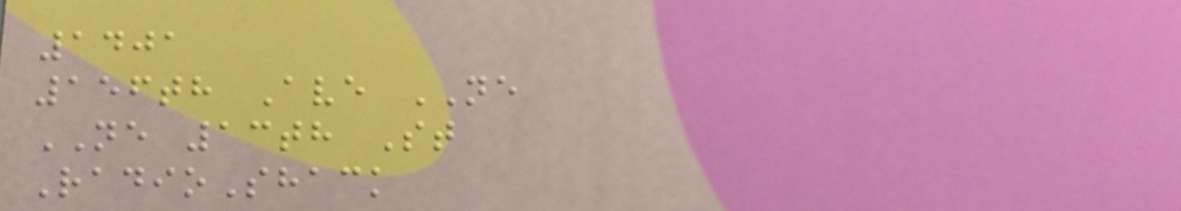1401
156th Ave NE
NE 13th St
RadioShack
